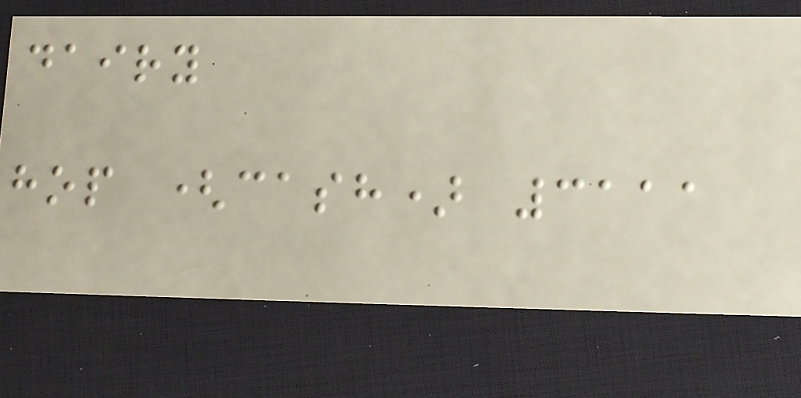dairy
hop (cash) 3111
